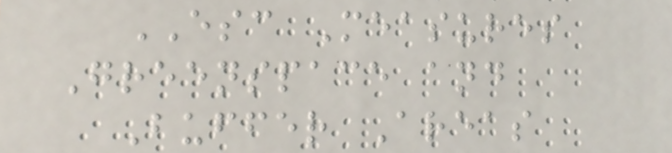ESC Measures
Greenspace and
Buffer Areas
